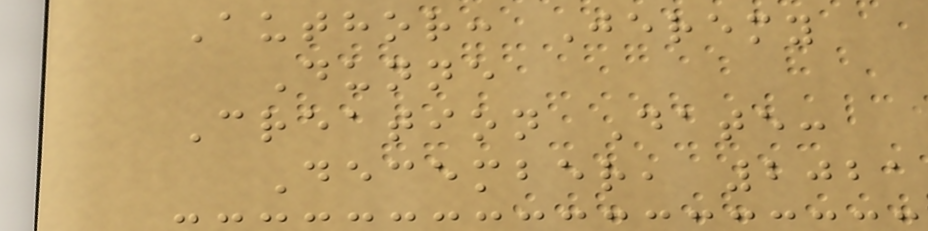Author: Jeremy
Dunne
Creation Date:
December, 2021
